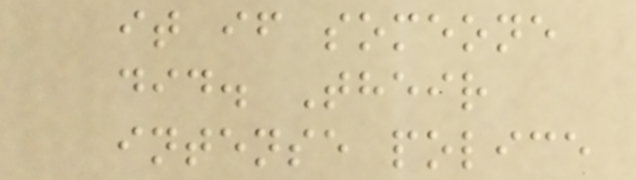it if someone
did. Their
intense police
